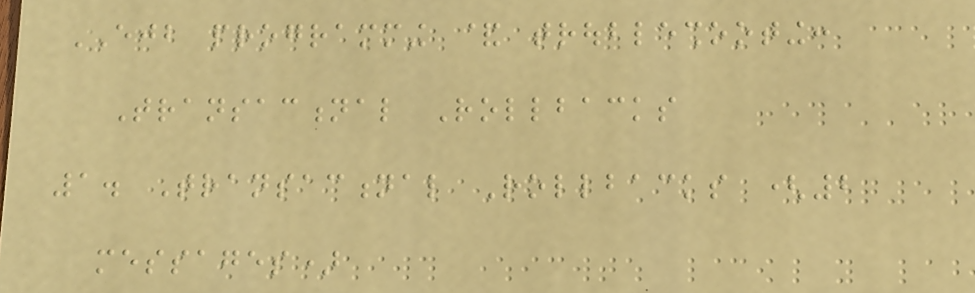EJB programming & troubleshooting:
Transactional Rollbacks
1. Transactional Rollbacks (2
messages)
